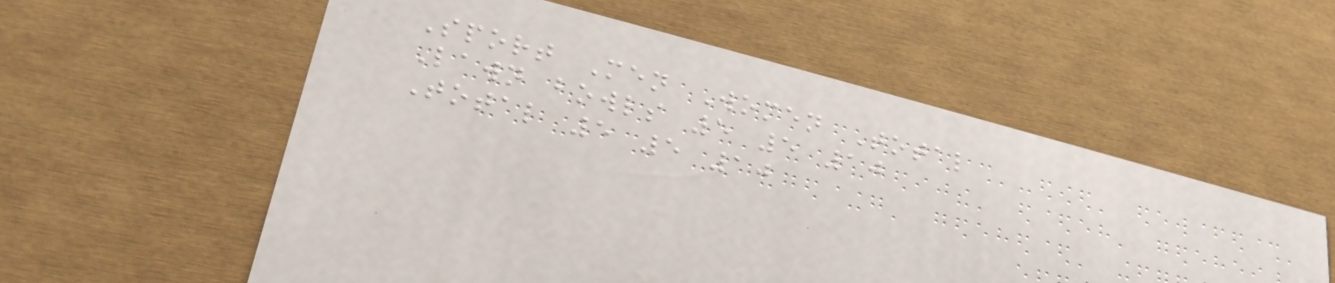Sport Men Women Total
Lawn bowls 5 5 10
Total 5 5 10
